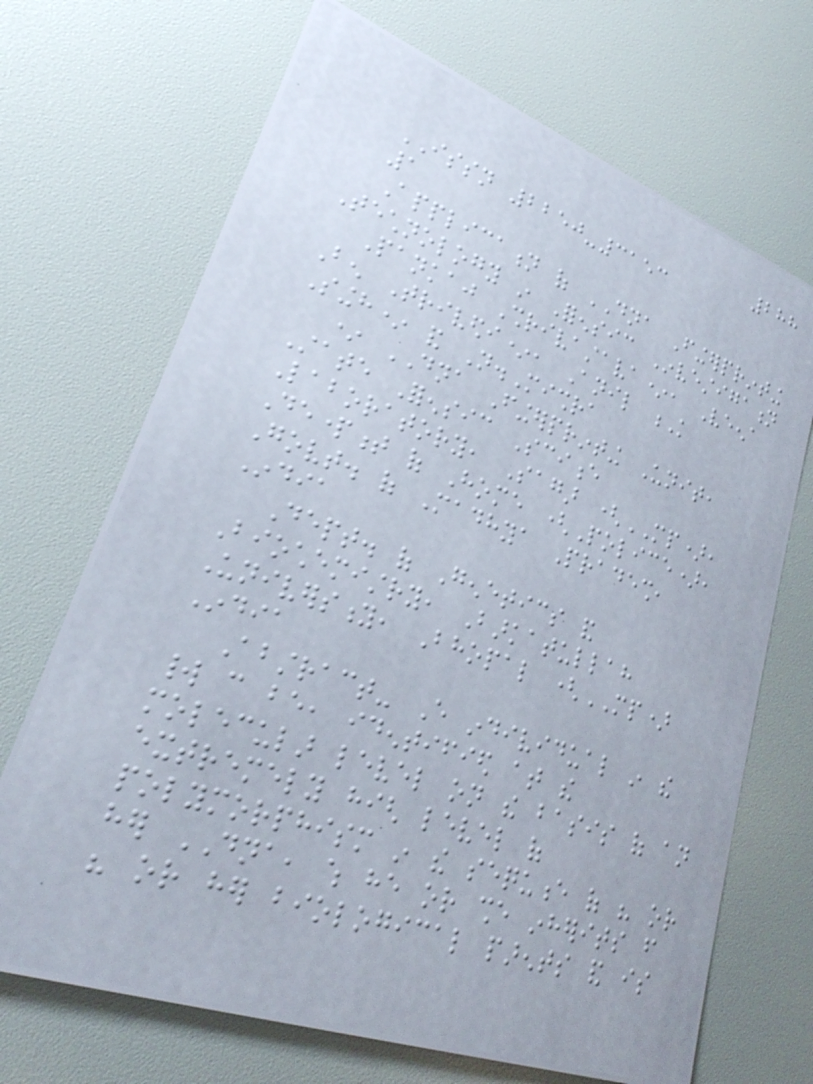288
ISSN 2250-3153
1
Application of DNA Fingerprinting
Technology in Forensic Investigation
Pankaj Shrivastava*, Veena
Ben Trivedi*, Anil K
Singh* and N.Mishra
* DNA Fingerprinting Unit,
State Forensic Science
Laboratory, Sagar (MP),
Department of Home (Police),
Govt. of Madhya Pradesh,
India
Dept. of Genetics and
Biochemistry, Barkatullah
University, Bhopal (MP)
India
Abstract- Every individual in the
world can be, identified at the
molecular level on the basis of an
extremely high level of
polymorphism in the sequence of his or
her DNA, which he or she inherits from
his or her biological parents and is
